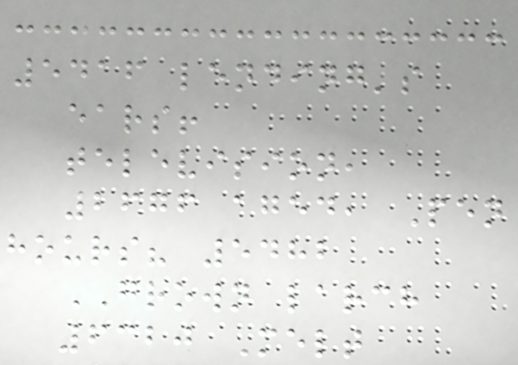5416 lending's
ears!
television,
2676 aged, Pen
hours? 5482
GROWN larch
6320 Melt
